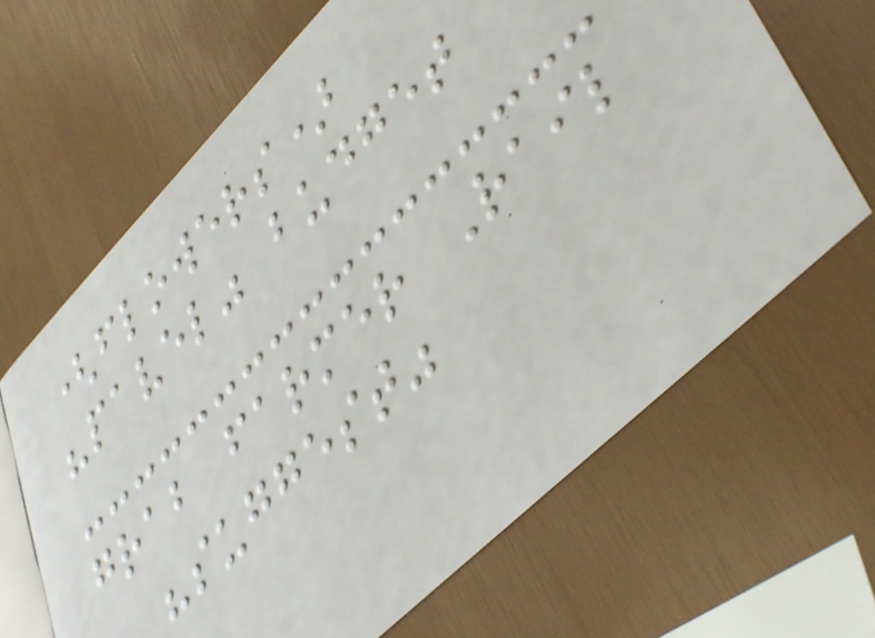(flowers)
"pavel" budget
grab farmer Rail
"suggest"
